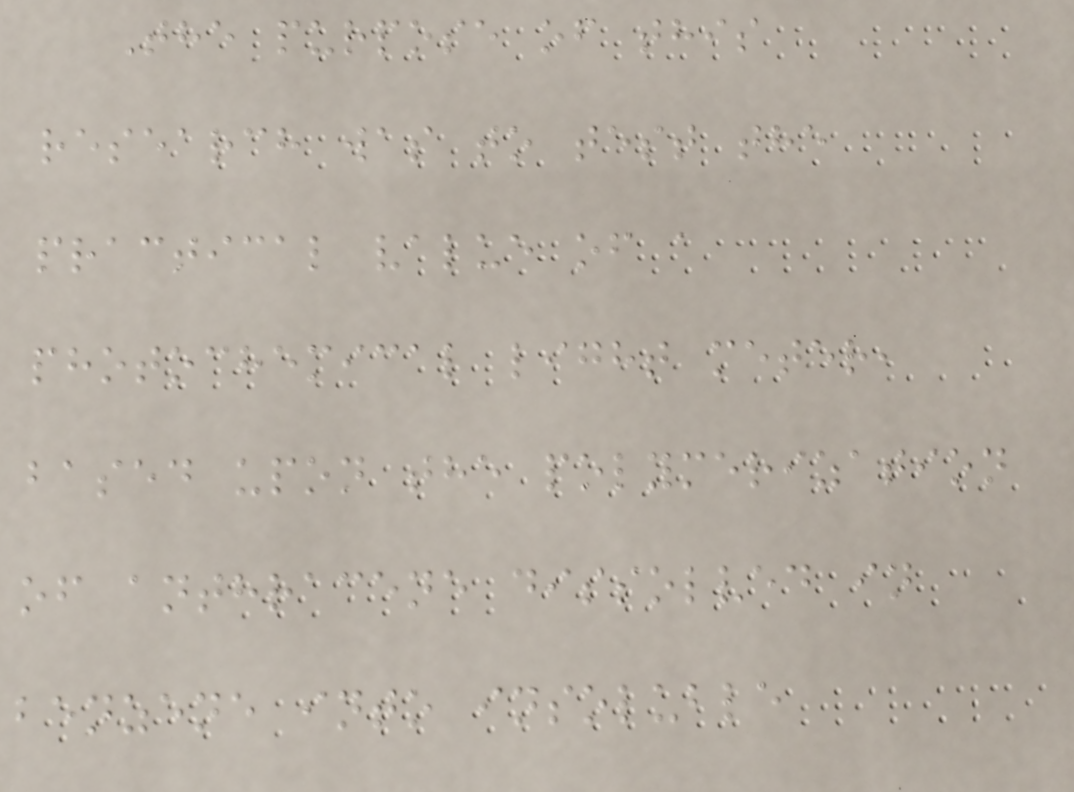The purpose of this
research was to test the
practical value of a
photochemical light meter,
based upon the polymerization
of anthracene dissolved in
benzene into insoluble
